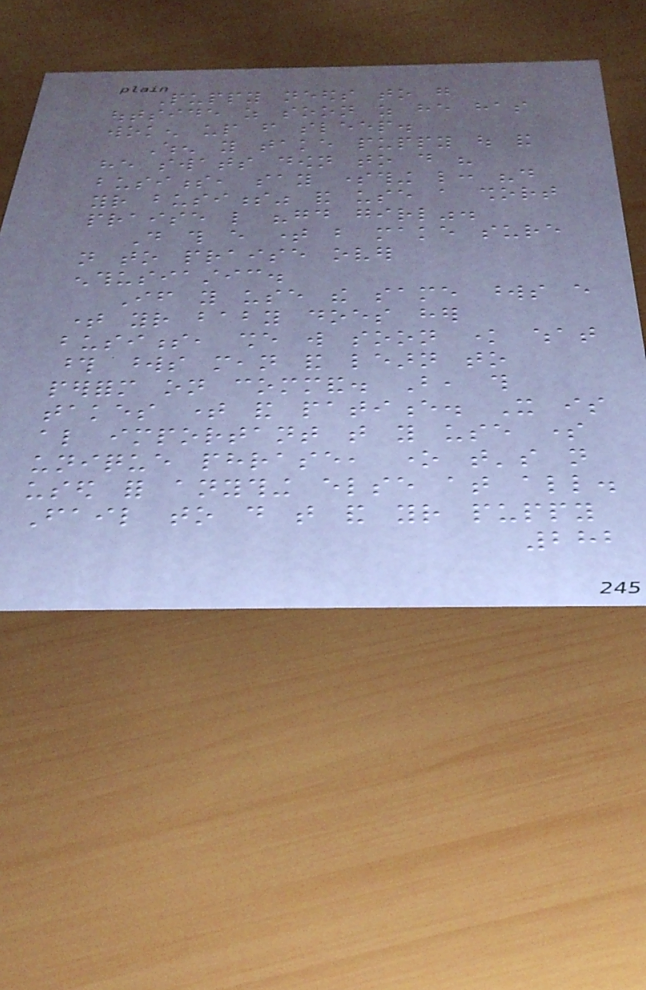Puppy needs to go
outside as soon as he has
woken up from sleep.
When you take puppy out and
he swats down to do his
business, say something like: "do
your business" and use a short
praise like "good girl".
Do this every time but make sure
not to praise over
enthusiastic.
If you use the same words every
time your baby does her
business, she will soon know what
those words mean and learn to
perform on command. But, this
takes time and patience. It is
also important that you use some
unique phrase, one that's not
used for anything else at all.
Fail to do that and your puppy
282
